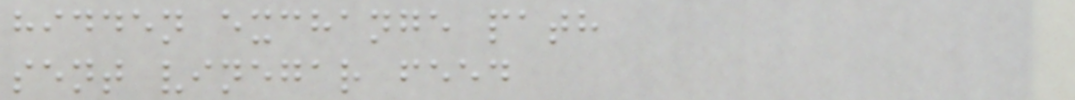hidden exchange path
sent vinegar feed
